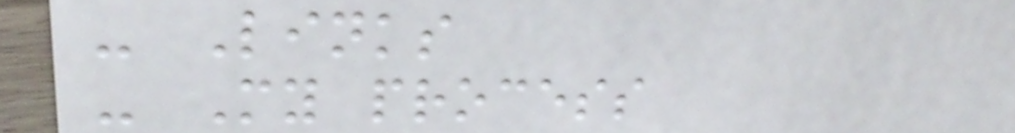- Links
- My process
